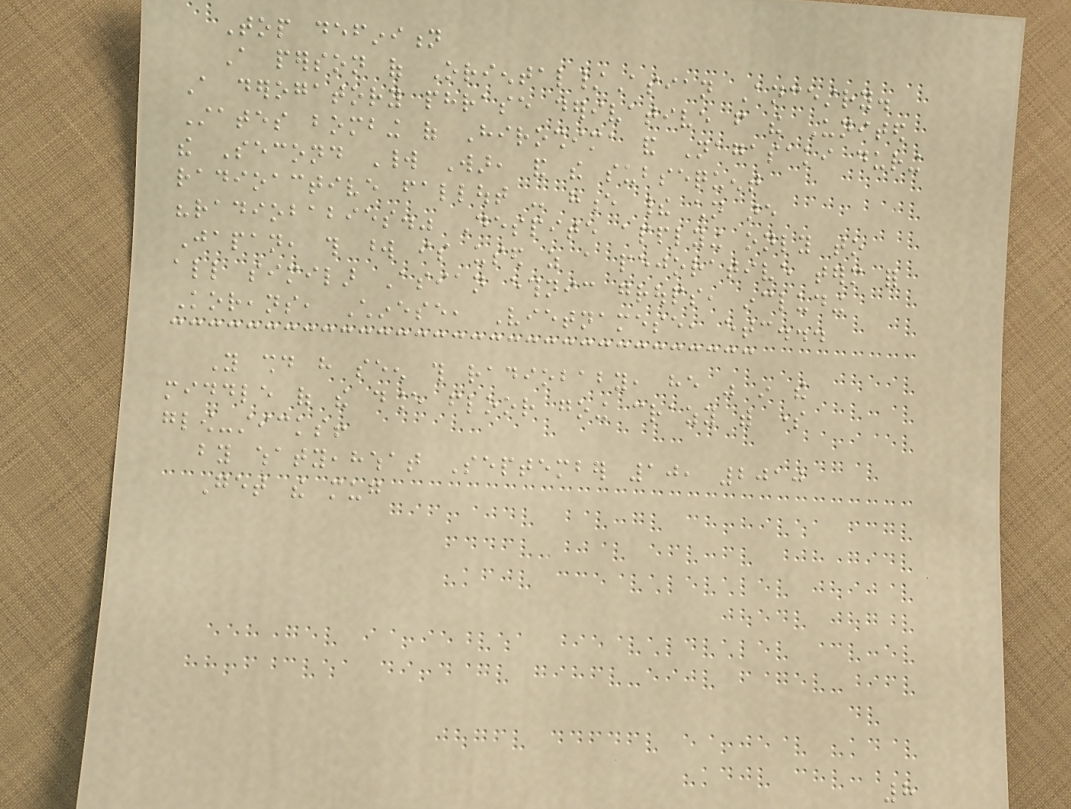Top definition
A person of Oriental/Asian Ancestry.
A derogatory phrase derivative from the United
States bombing of Hiroshima and Nagasaki during
the Second World War, and the subsequent
radioactive fallout - hence their children are
"radiobabies." Despite applying only to
Japan, this word is used as a pejorative term for
all similar Asian ethnic groups, including
Koreans, Chinese, Vietnamese, etc...
You should have seen this radiobaby, he was in the
middle of the dance floor going crazy with some
glow-sticks!
by whatyeahwhat September 10, 2010
Get the mug
8
